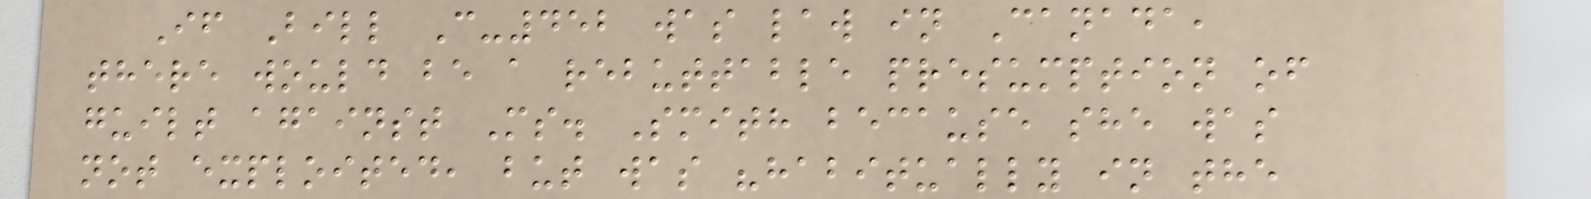If Bill C-452 was law in Canada,
there would be a rebuttable presumption of
guilt against Ms. Smith because she was
not exploited, but was "habitually in the
